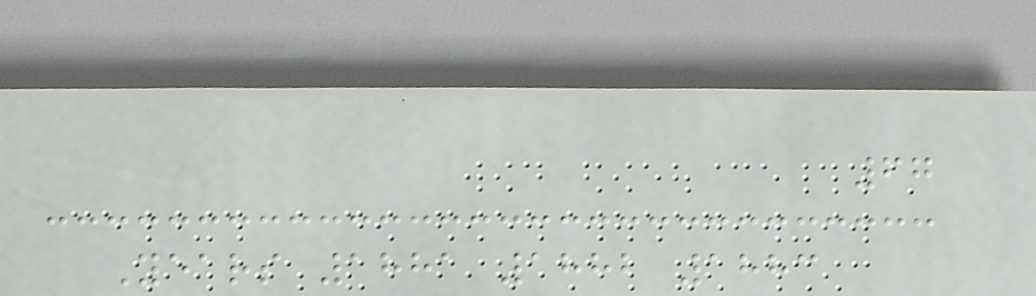67
Years 1881 1882 1883
